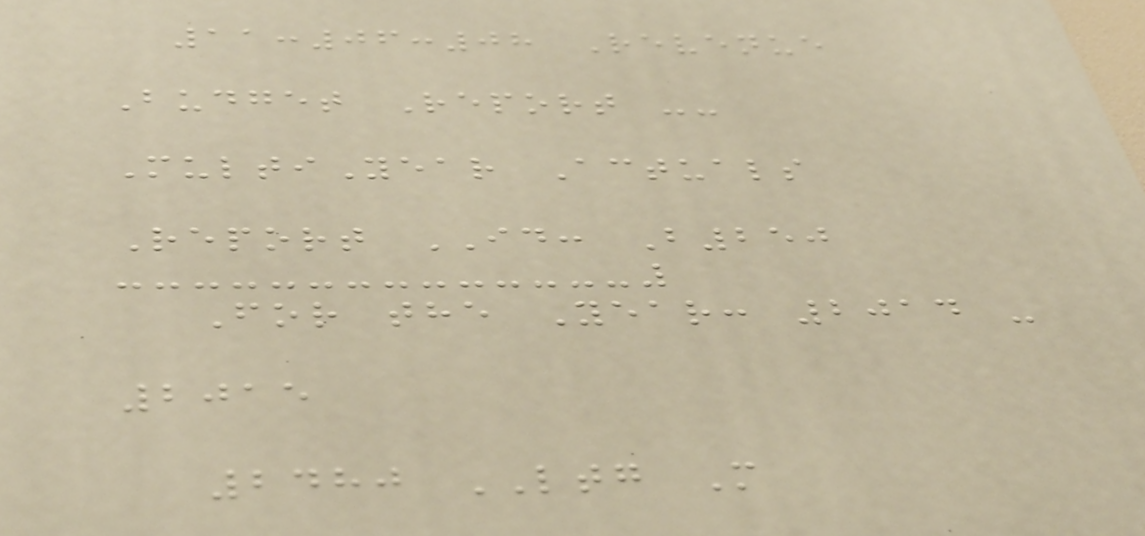11:06:08 Revenue
Budget Report --
MultiYear Actuals
Report ID: B250
For the Year: 2014 -
2015
2480 LTG M
